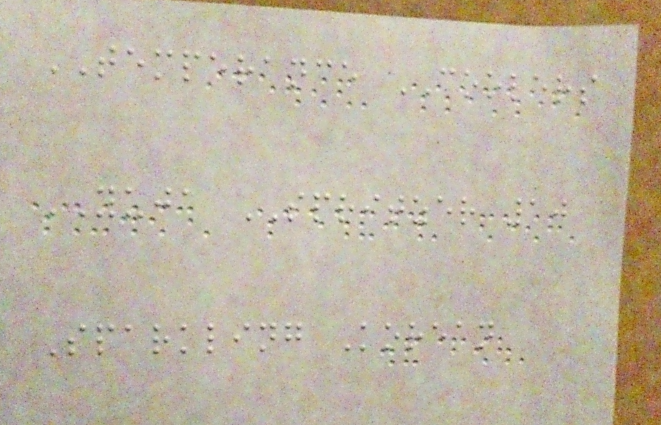TEMPERANCE COOLERS
YUJA SPRITZER 10
Sparkling Korean
